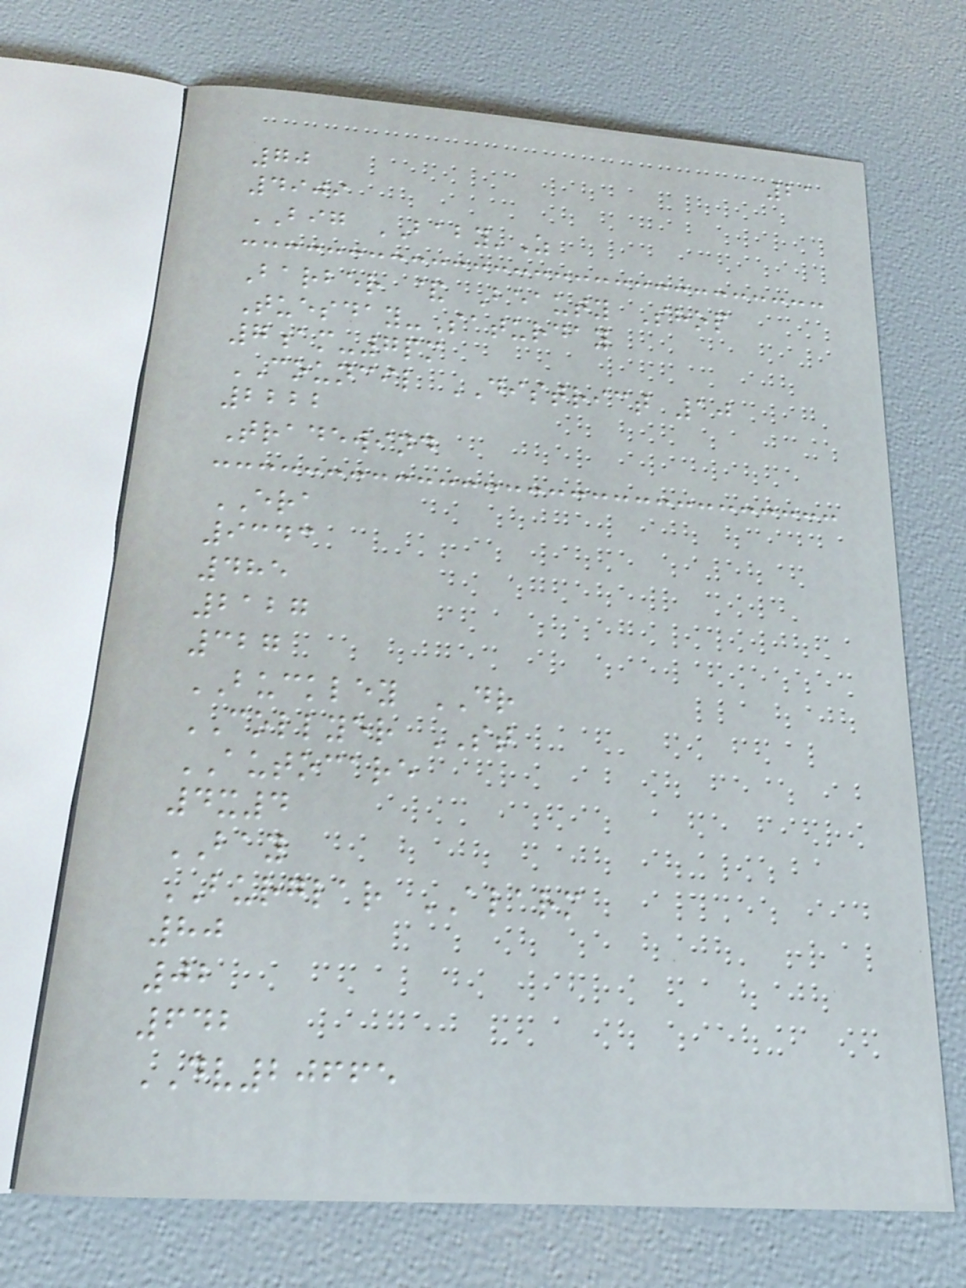21
70
4909
BIG BABY'Z
Barber & Beauty Shop
Tuesday-Saturday
7am-7pm
COUNCIL DISTRICT 10
2222
Tradewind
ERA
9343
485
2127
327
BUCKLEY DR
COLLYER ST
AUTOCARE
4x4
BAY
BURGLAR ALARM
80
02
642
DV20665
